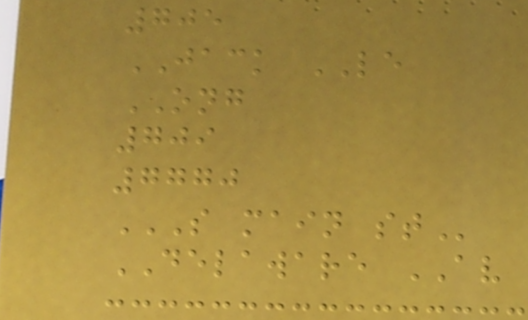705
JACK LE
ONG
709
7770
S MAIN ST
DELAWARE AV
